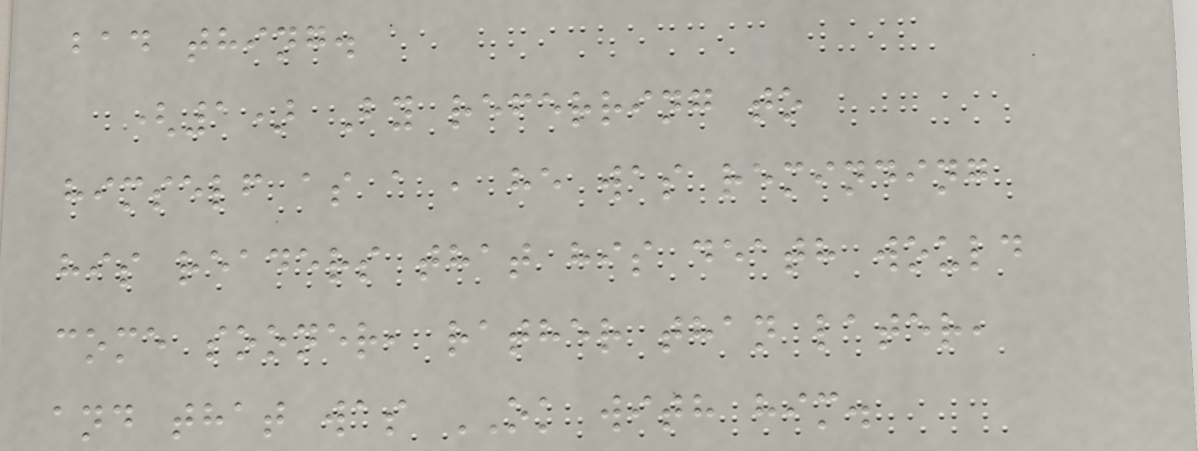bad thing.
(1) By referring to
himself as a , he was reminding
his readers that his death would
come sooner, rather than later,
and that was OK with him.
